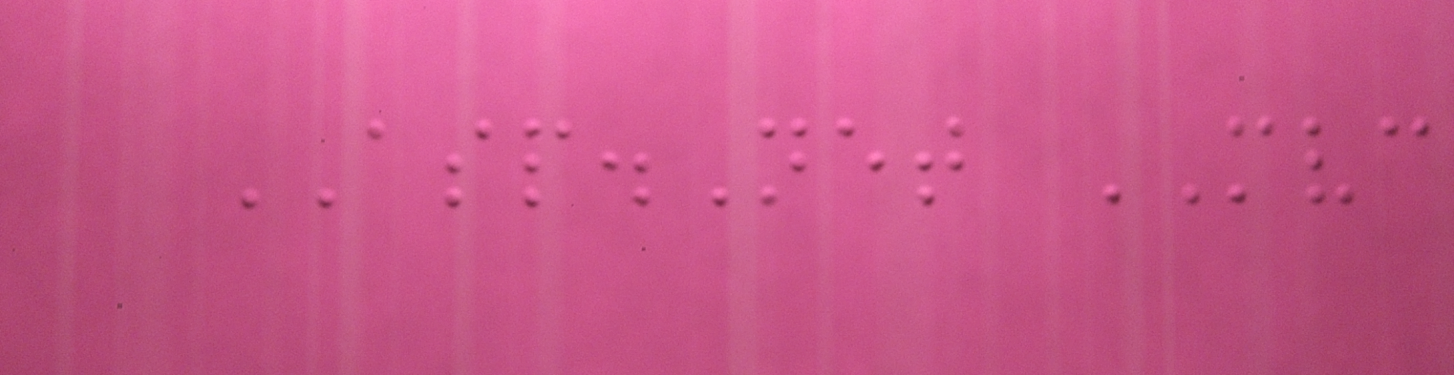ASP.Net MVC
